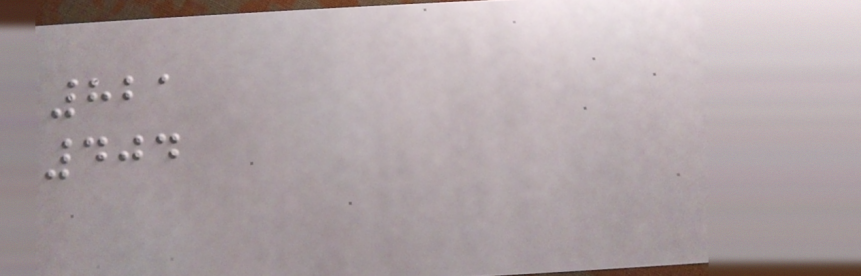821
404
